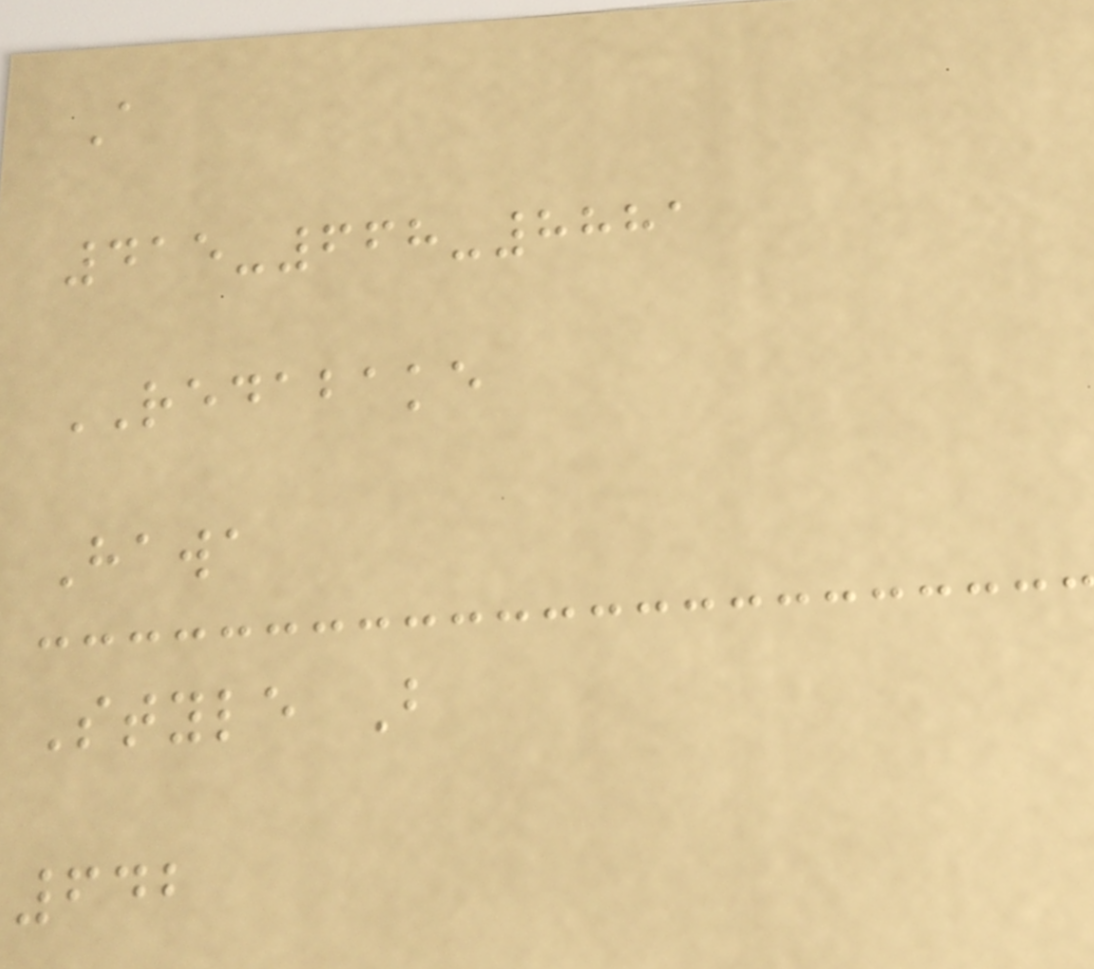A
415-668-8881
REDABAKE
Hawa
Style B
642
